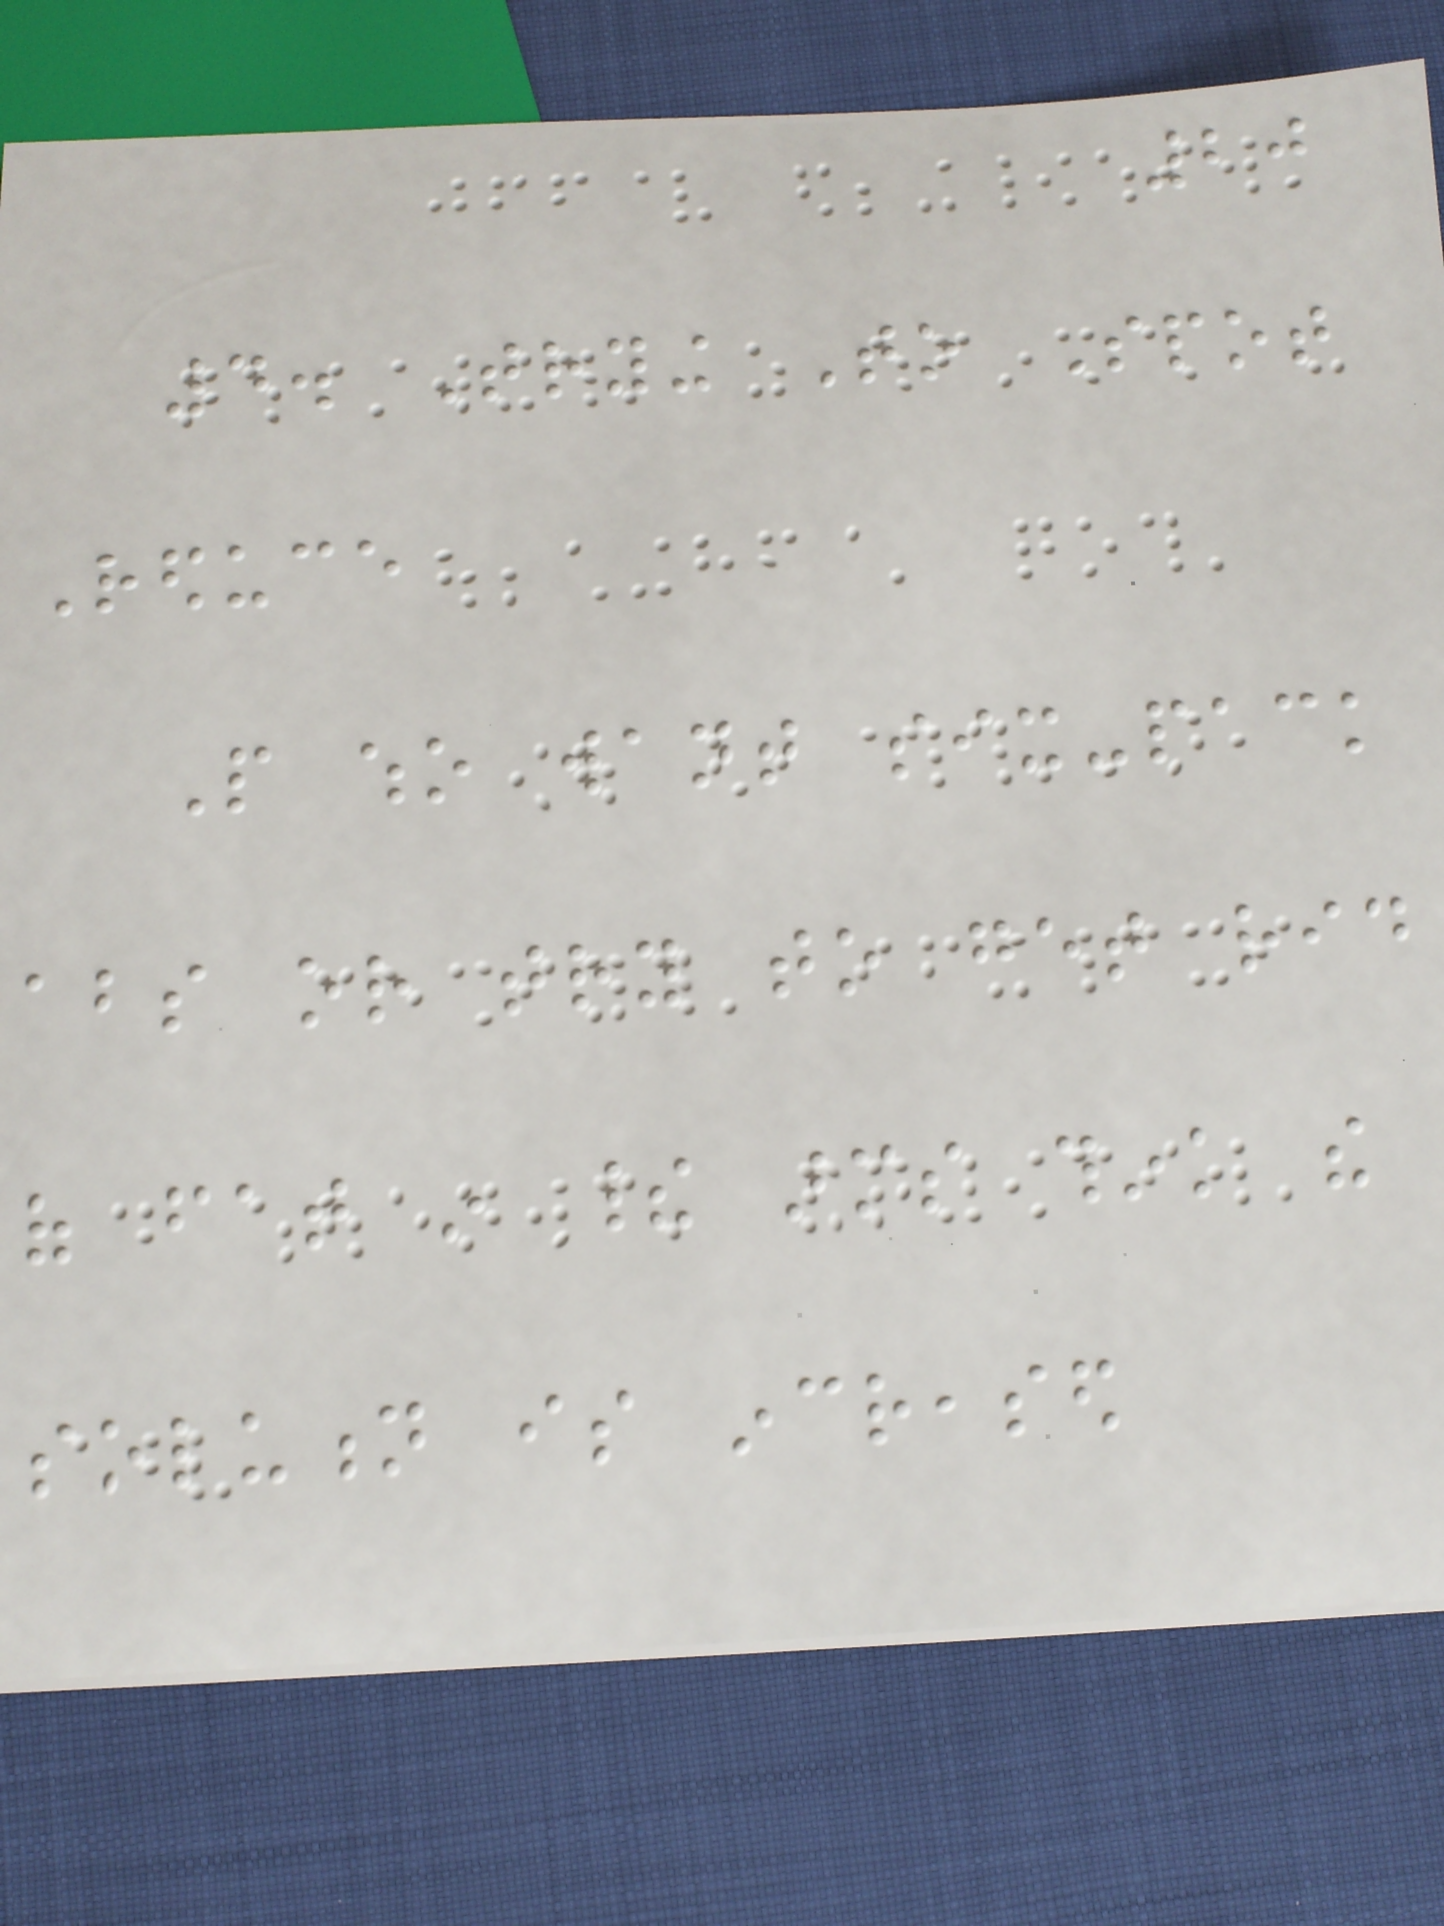20
4. Trying To Spot
Reduce
People who want six-pack
abs or try to get rid
of fat in their arms think the
solution is increased
